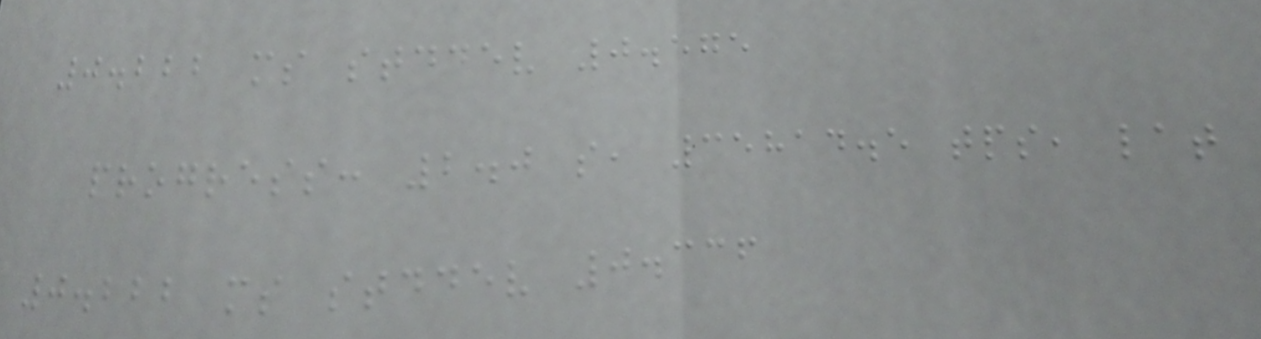0.222 ms stddev 0.575
progress: 2.0 s, 35814.5 tps, lat
0.222 ms stddev 0.336
